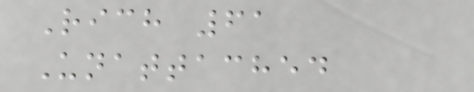Rich 61
Unattached
